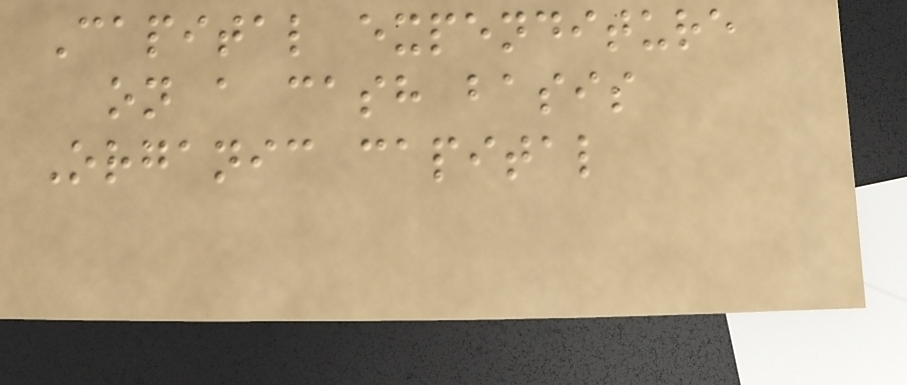Capital expenditure
on a cash basis
Organic capital
